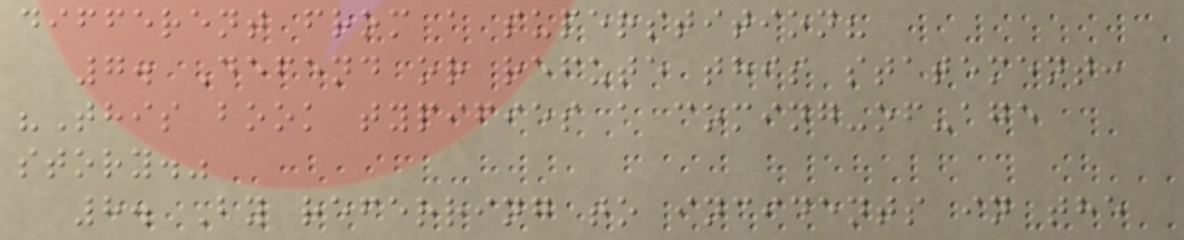different from a superstition?
7. Defend or refute this statement:
"This book typifies a coming-of-age
story."
8. By referring to incidents in the
